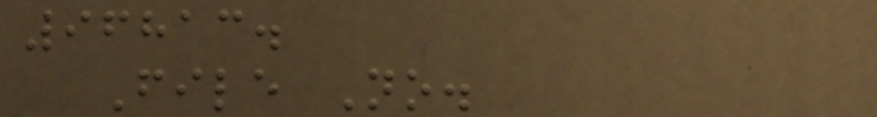96813.
File No.
